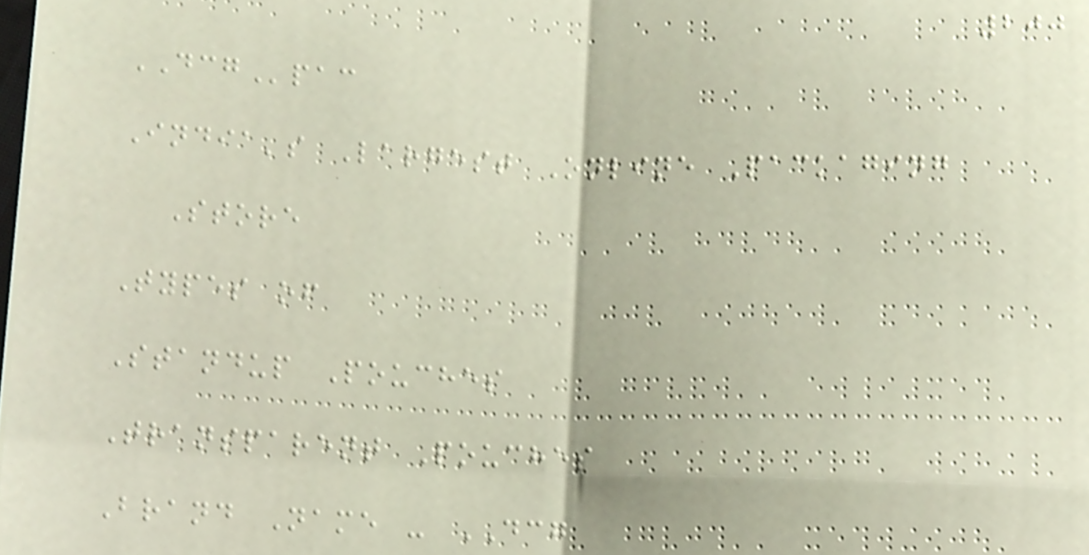200
DCGpac
India's Largest Online Packaging
Store
Types of
Standup Pouches
Transparent Pouches
Brand Name - DCG
